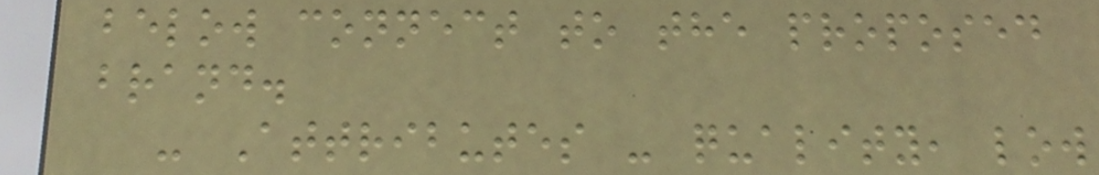below connect to the proposed
brand.
- Attributes - quality, low
